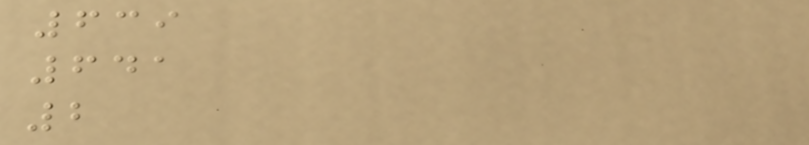639
641
2
